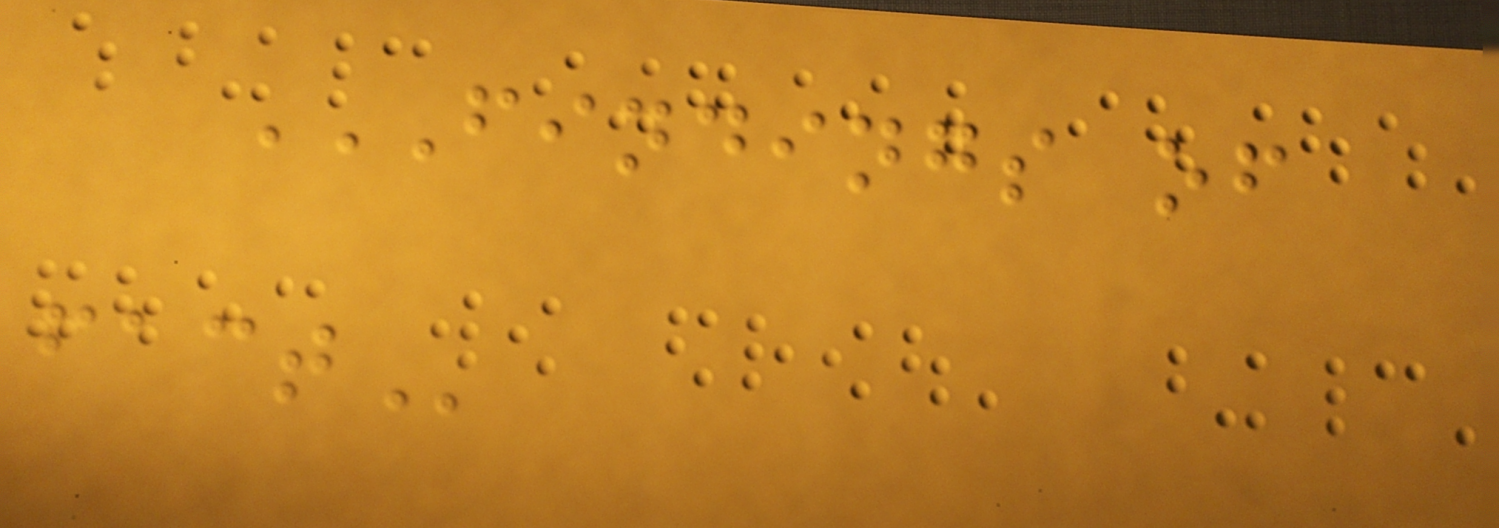FINDINGS OF
FACT
